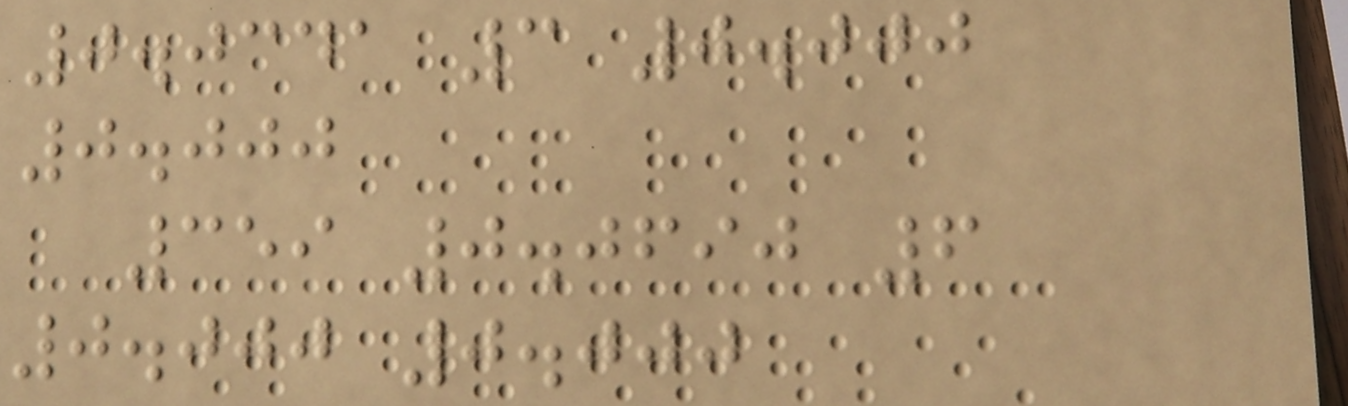0.0341 3 0.000
0.000
359 0.0690 6
0.000 0.000
